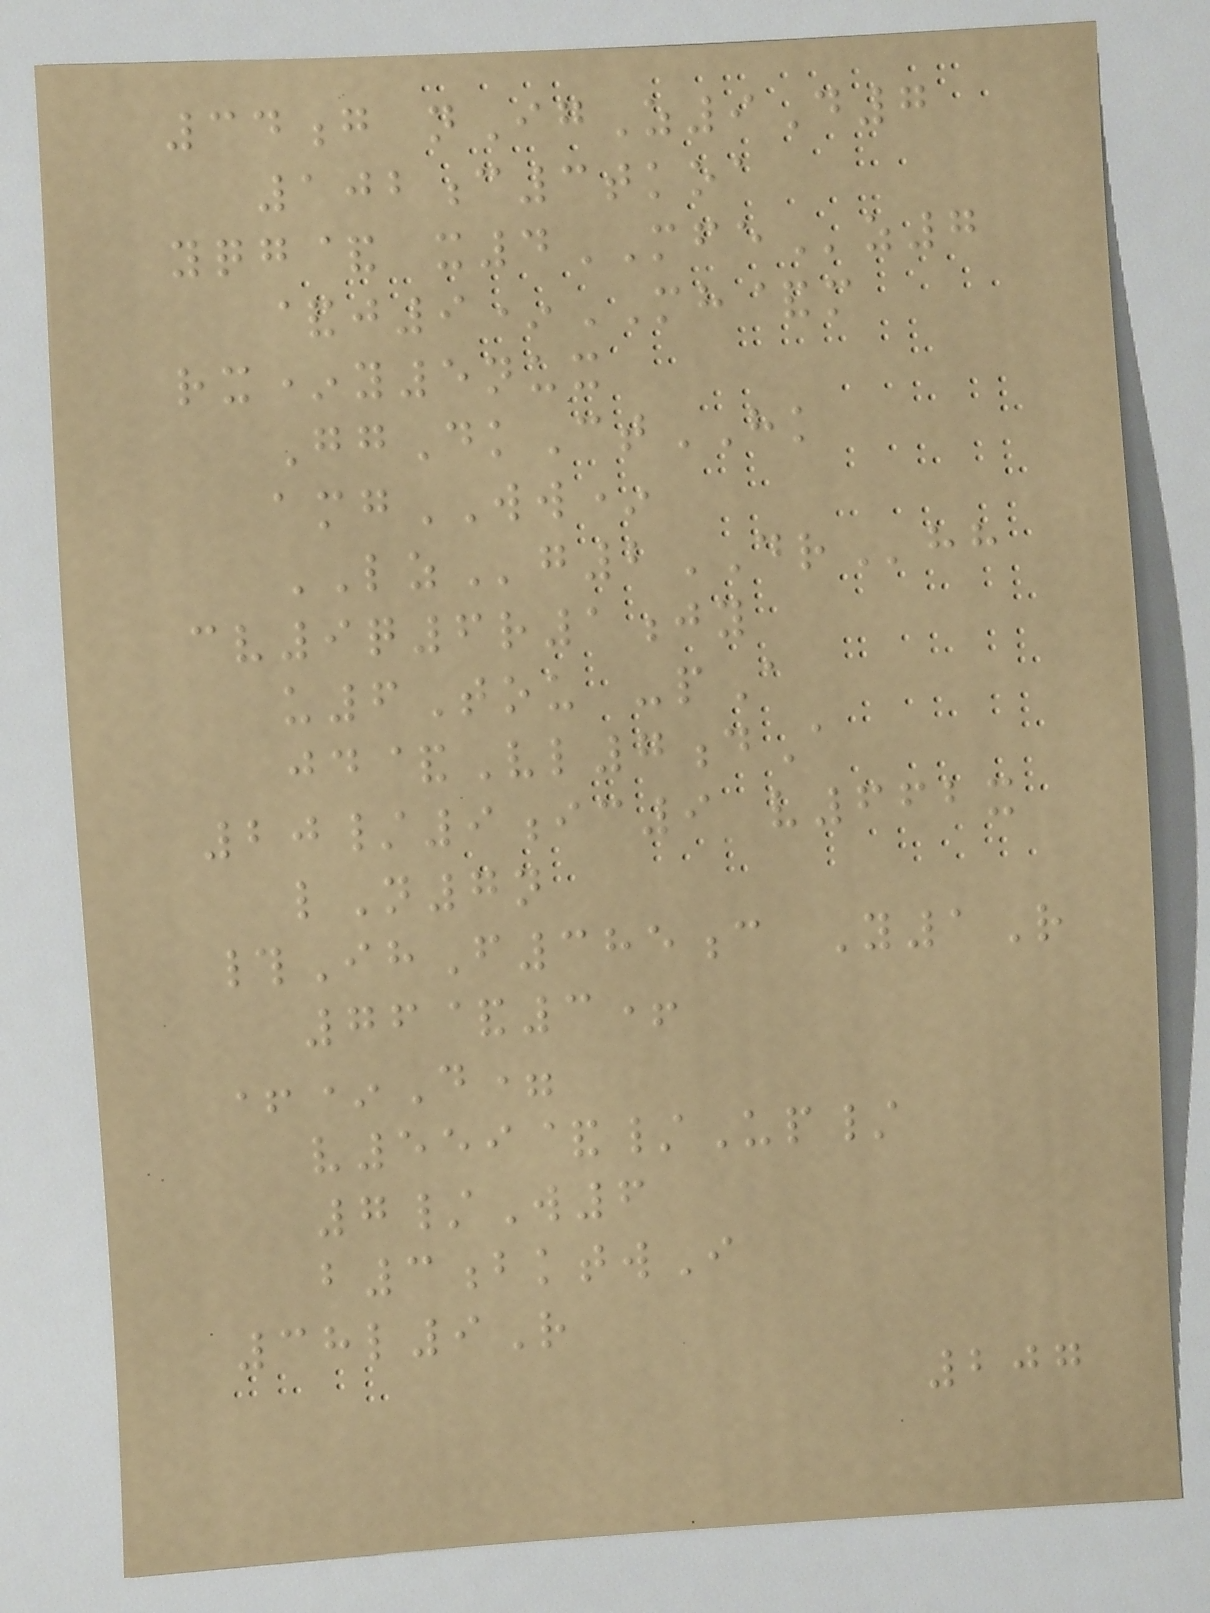34g nIgZ9D7
102c3tkoa
yqg& x4MFEz7
&j9*MH&m
rx*y5nux
GgDkCtHK
amgWW*
LZg2DRhh
cv9q6r1jy
u6Tou -pA
jd&Vl7dA
20/9ic9 v662x
lN7n
#IhF385c Y1R
76&3+
+*D=
v559&/Up/
7/W6
b3bktwI
38l9R
207
